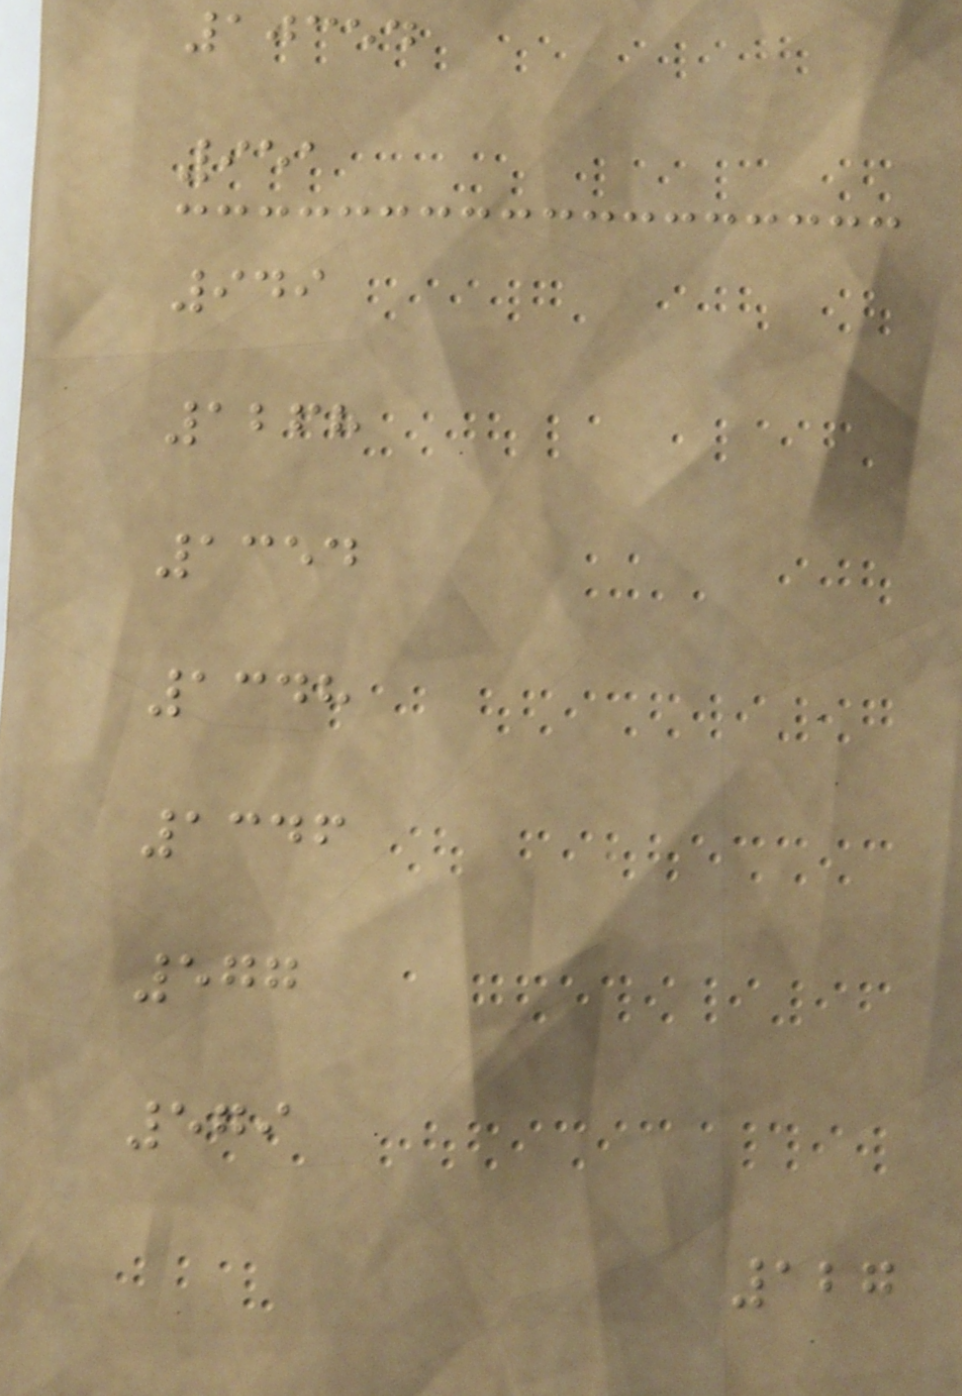10354
951
949
1268
1354
1348
1346
577
579
127
